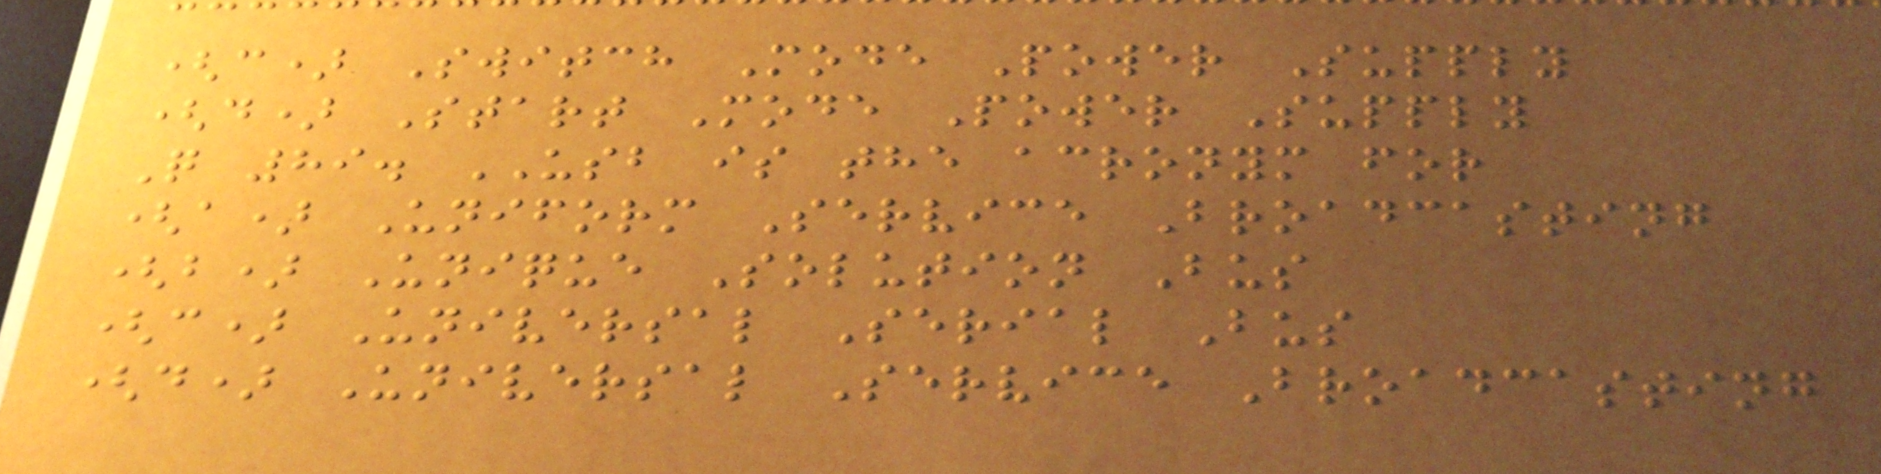(c) Switch Mode Power Supply
(d) Start Mode Power Supply
Q 89. USB is the acronym for
(a) Uniform Service Broadcasting
(b) Unique Solution Bus
(c) Universal Serial Bus
(d) Universal Service Broadcasting
